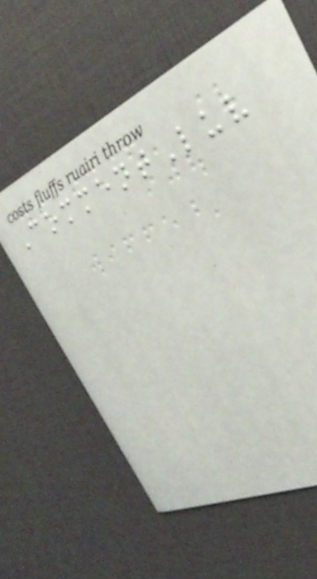CommentLuv
